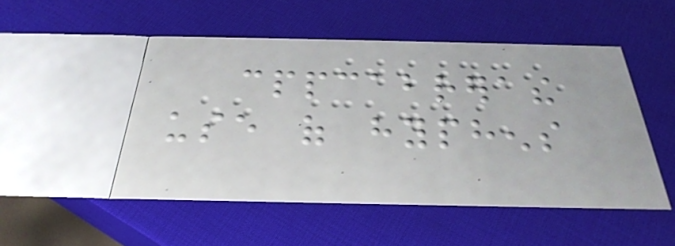cppcabrerathe
use of hyphens
